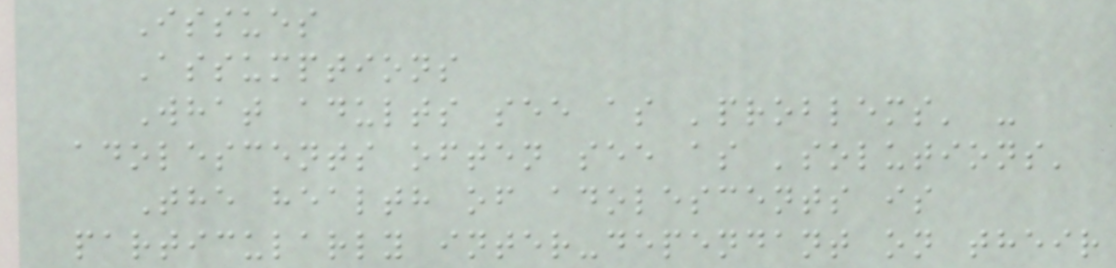Issues
Assumptions
What adults see as 'problems' -
adolescents often see as 'solutions'
The health of adolescents is
particularly inter-dependant on their
